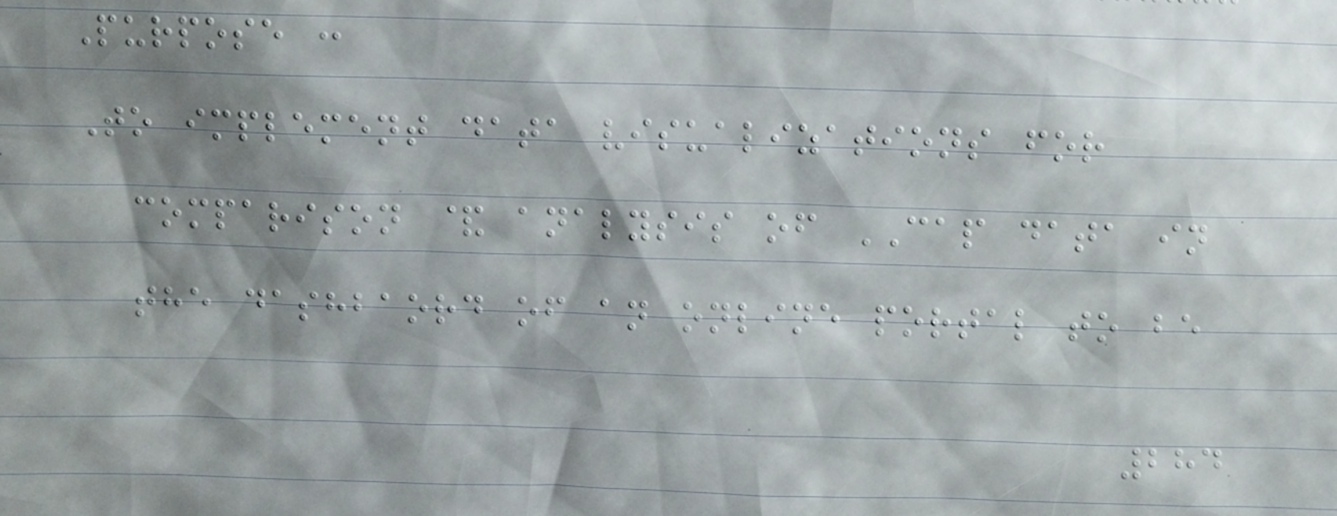Purpose :
To implement data visualizations for
comparison & analysis of CAP data in
the dashbaord of an online portal to be
284
